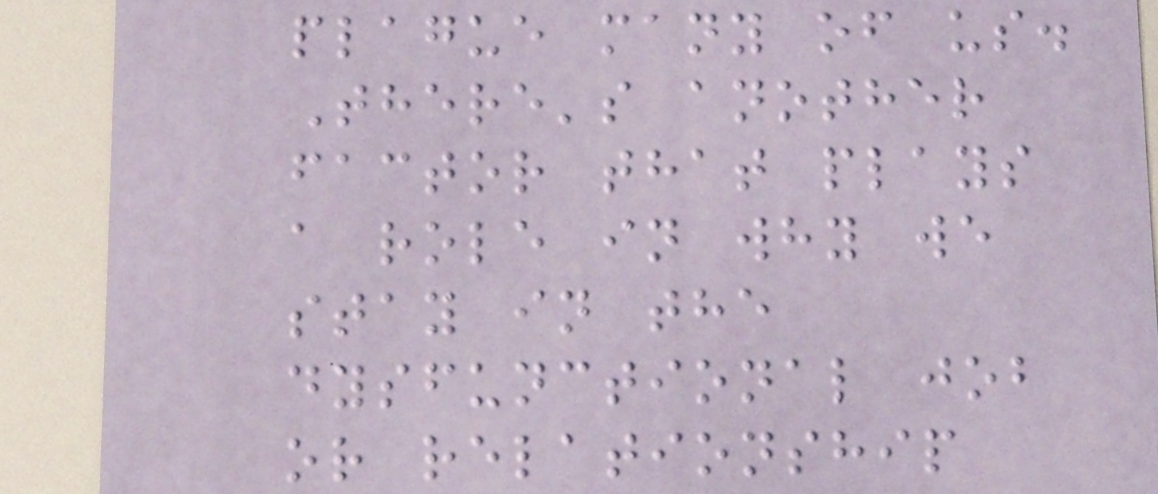plague many of us.
There's another
factor that plays
a role in why we
stay in the
dysfunctional job
or relationship
